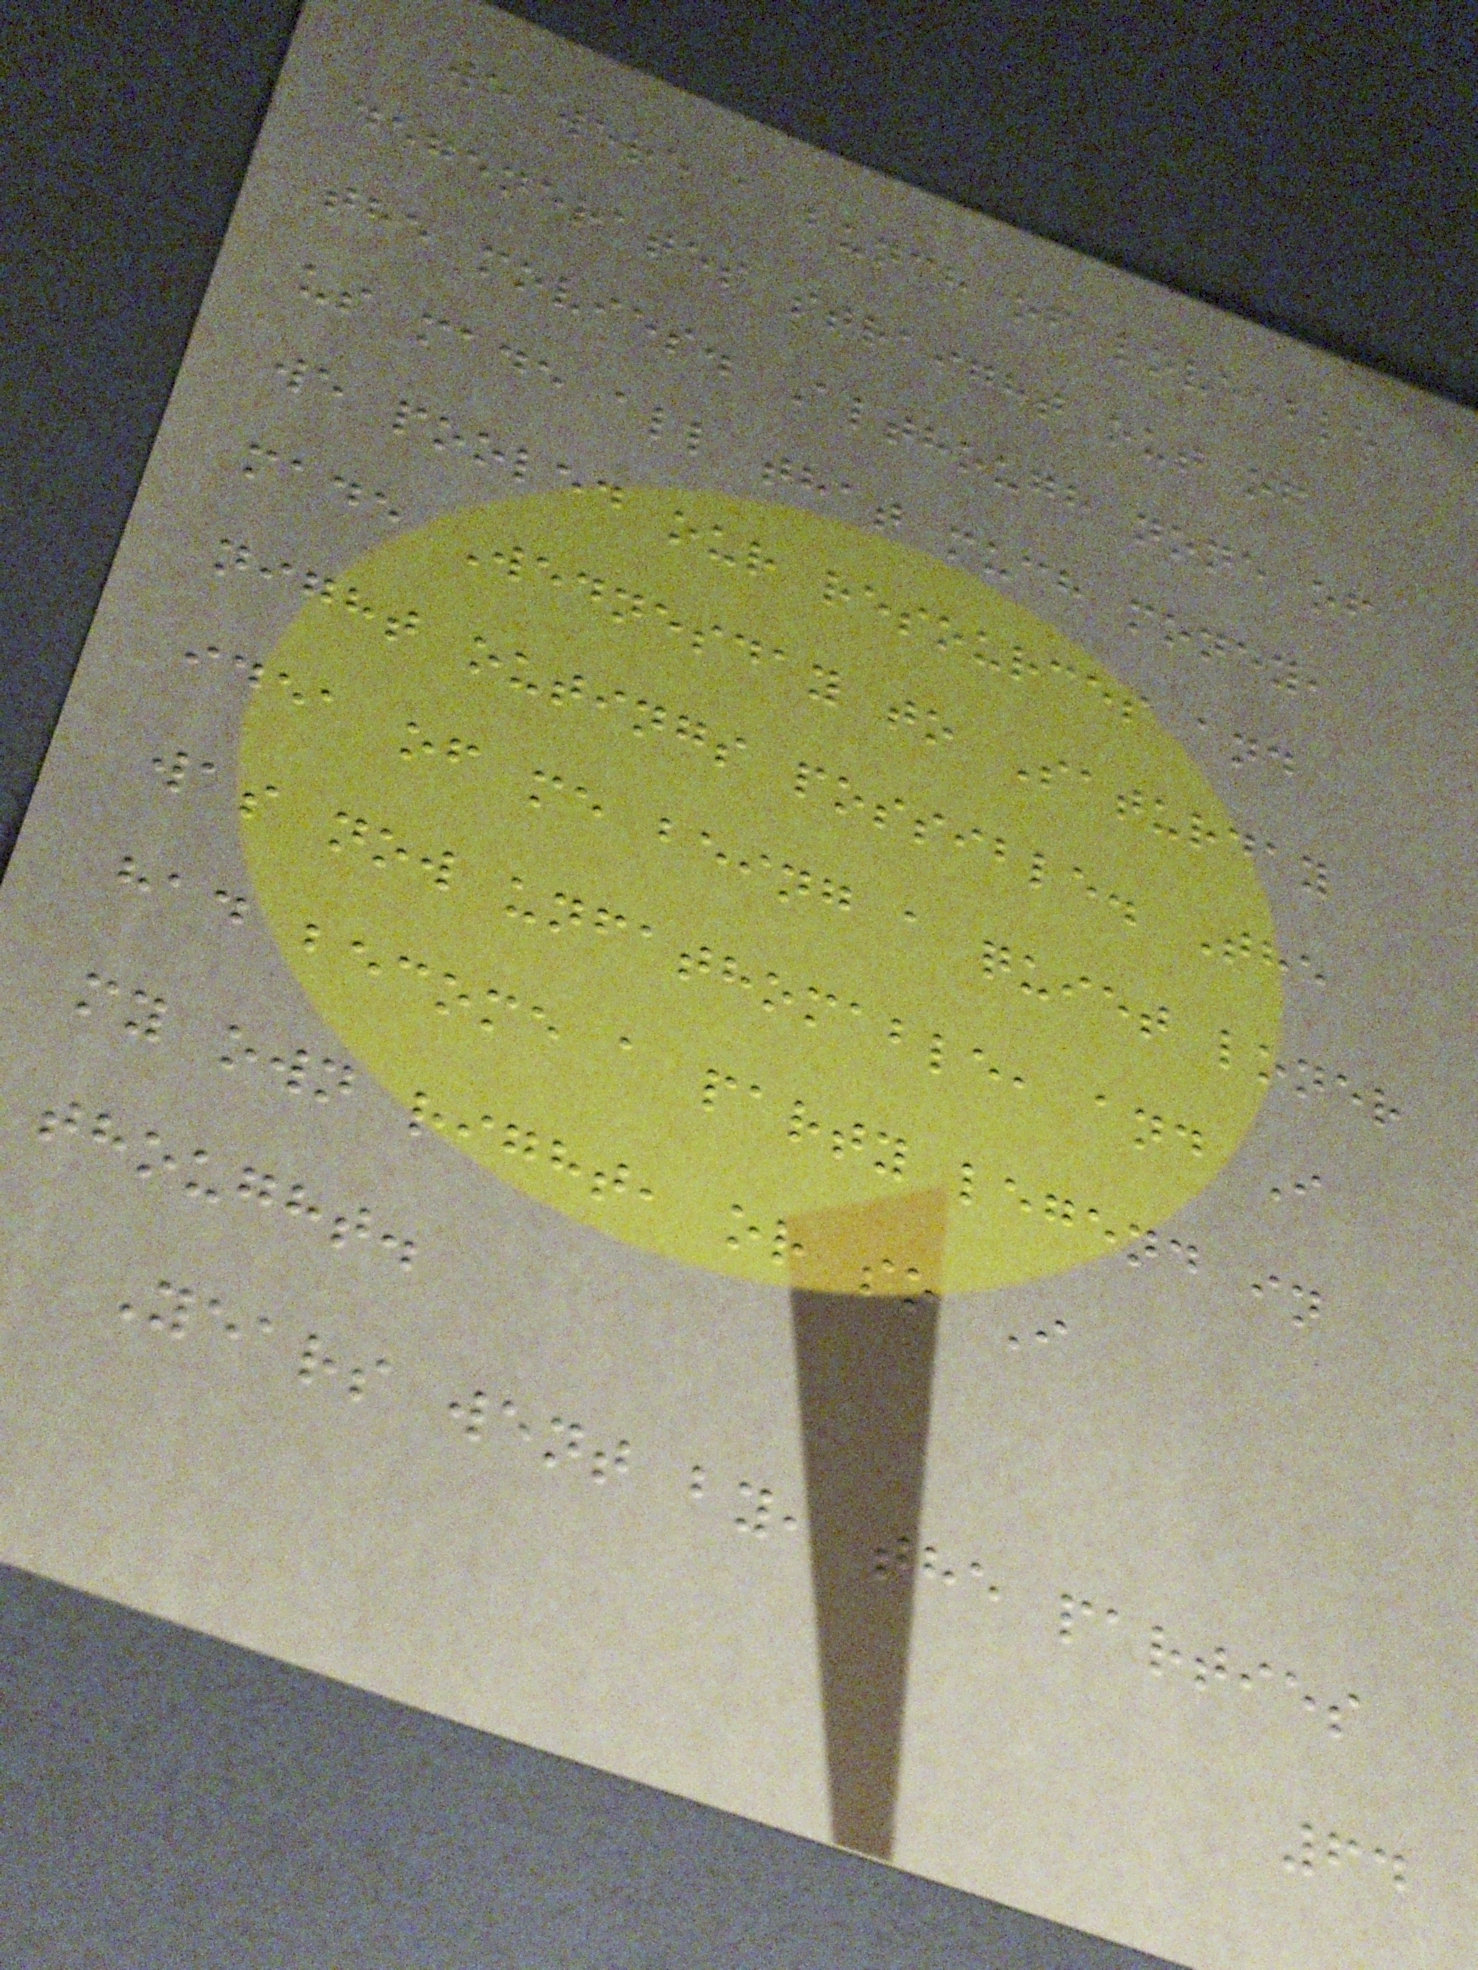we were a bunch of loveable
degenerates straight out of
the movies. Although none of
us made all that much money,
we pooled our resources and
made Wednesday to Saturday
night outings possible. The
idea of me being a quiet loner
was now unfathomable, and I
had become a party legend in
my own right, or so I
thought.
Years went by, the parties
64
